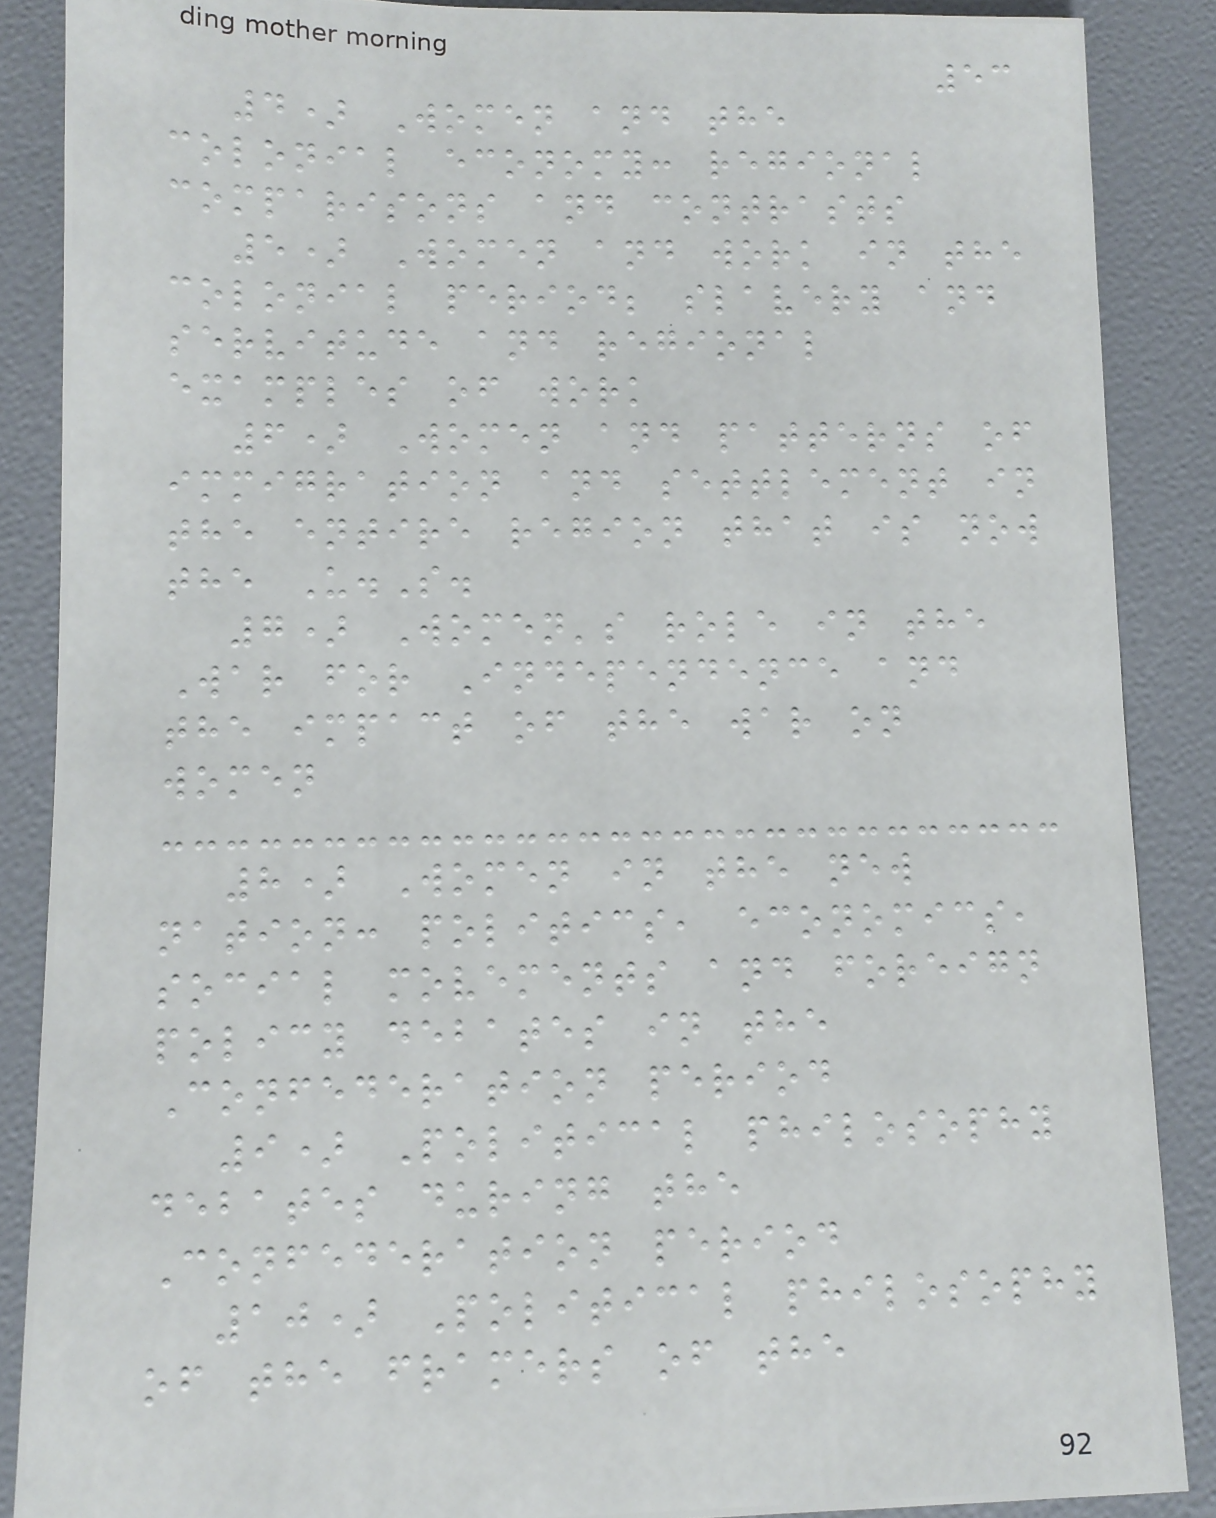53
4) Women and the
colonial economy: regional
comparisons and contrasts
5) Women and work in the
colonial period; slavery and
servitude and regional
examples of work
6) Women and patterns of
immigration and settlement in
the entire region that is now
the U.S.
7) Women's role in the
War for Independence and
the impact of the war on
women
8) Women in the new
nation: politics, economics,
social movements and foreign
policy debates in the
Confederation period
9) Political philosophy
debates during the
Confederation period
10) Political philosophy
of the framers of the
